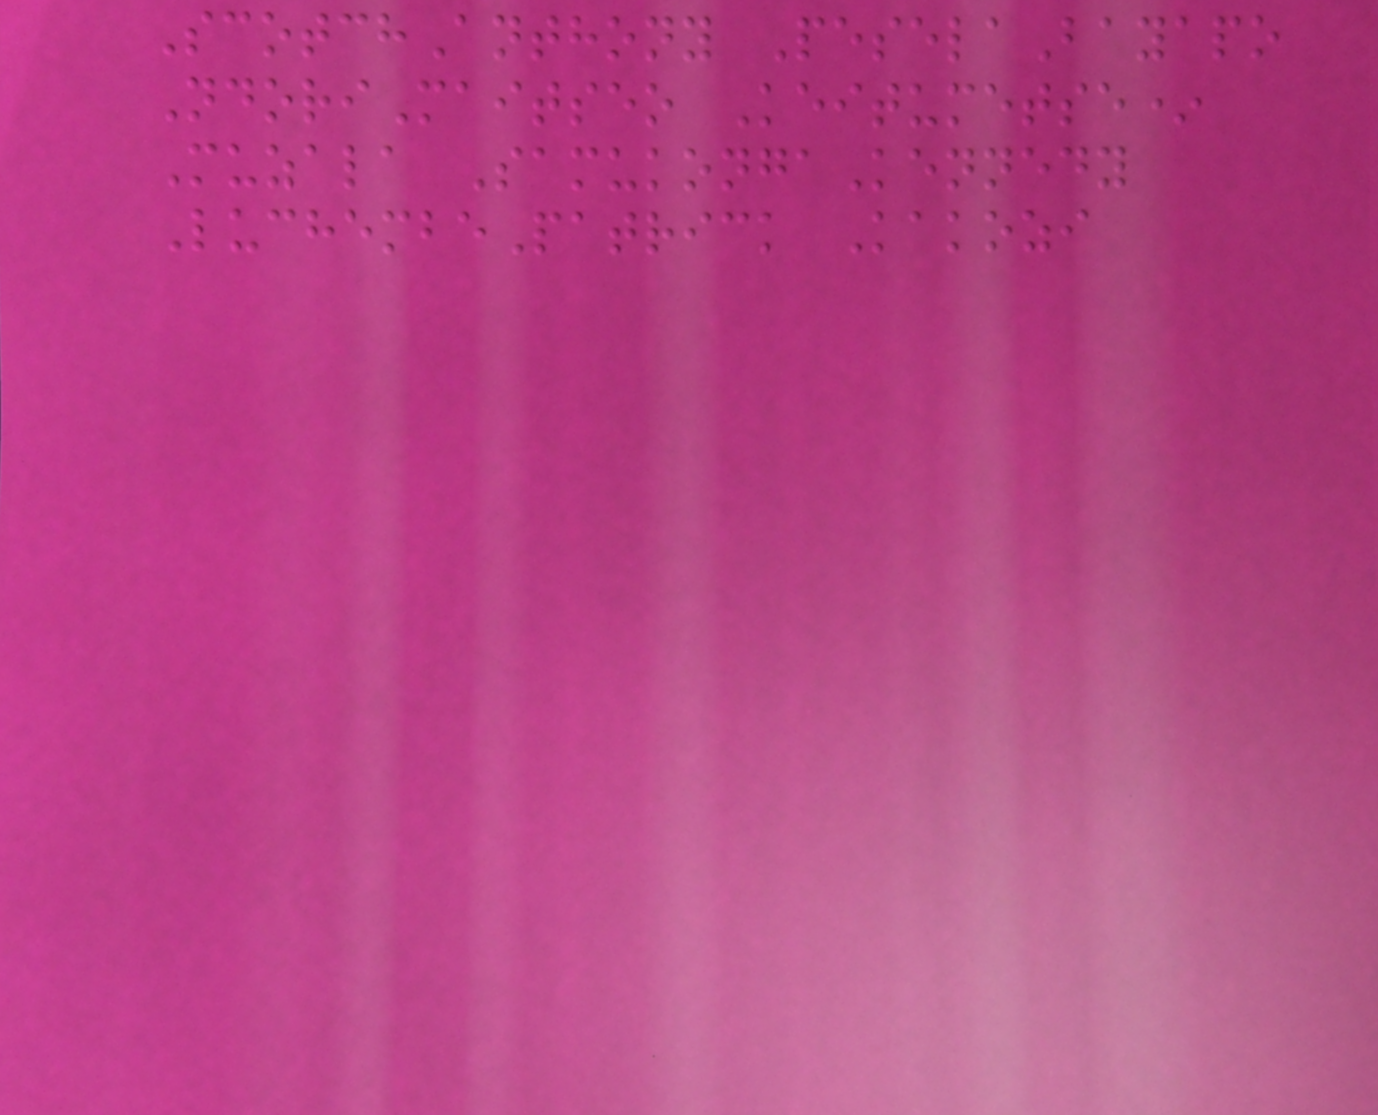ScotchAnthony PeselaBayapo
NdoriMaitseo Keitumetse*
Muzala SamukongaKennedy
LuchembePatrick Kakozi
